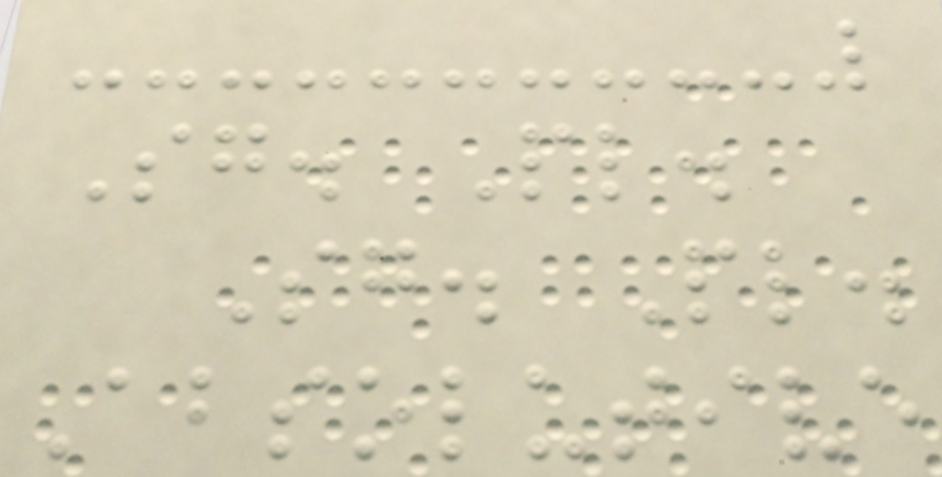Sg. Pl.
Sg. Pl.
Absolutive
